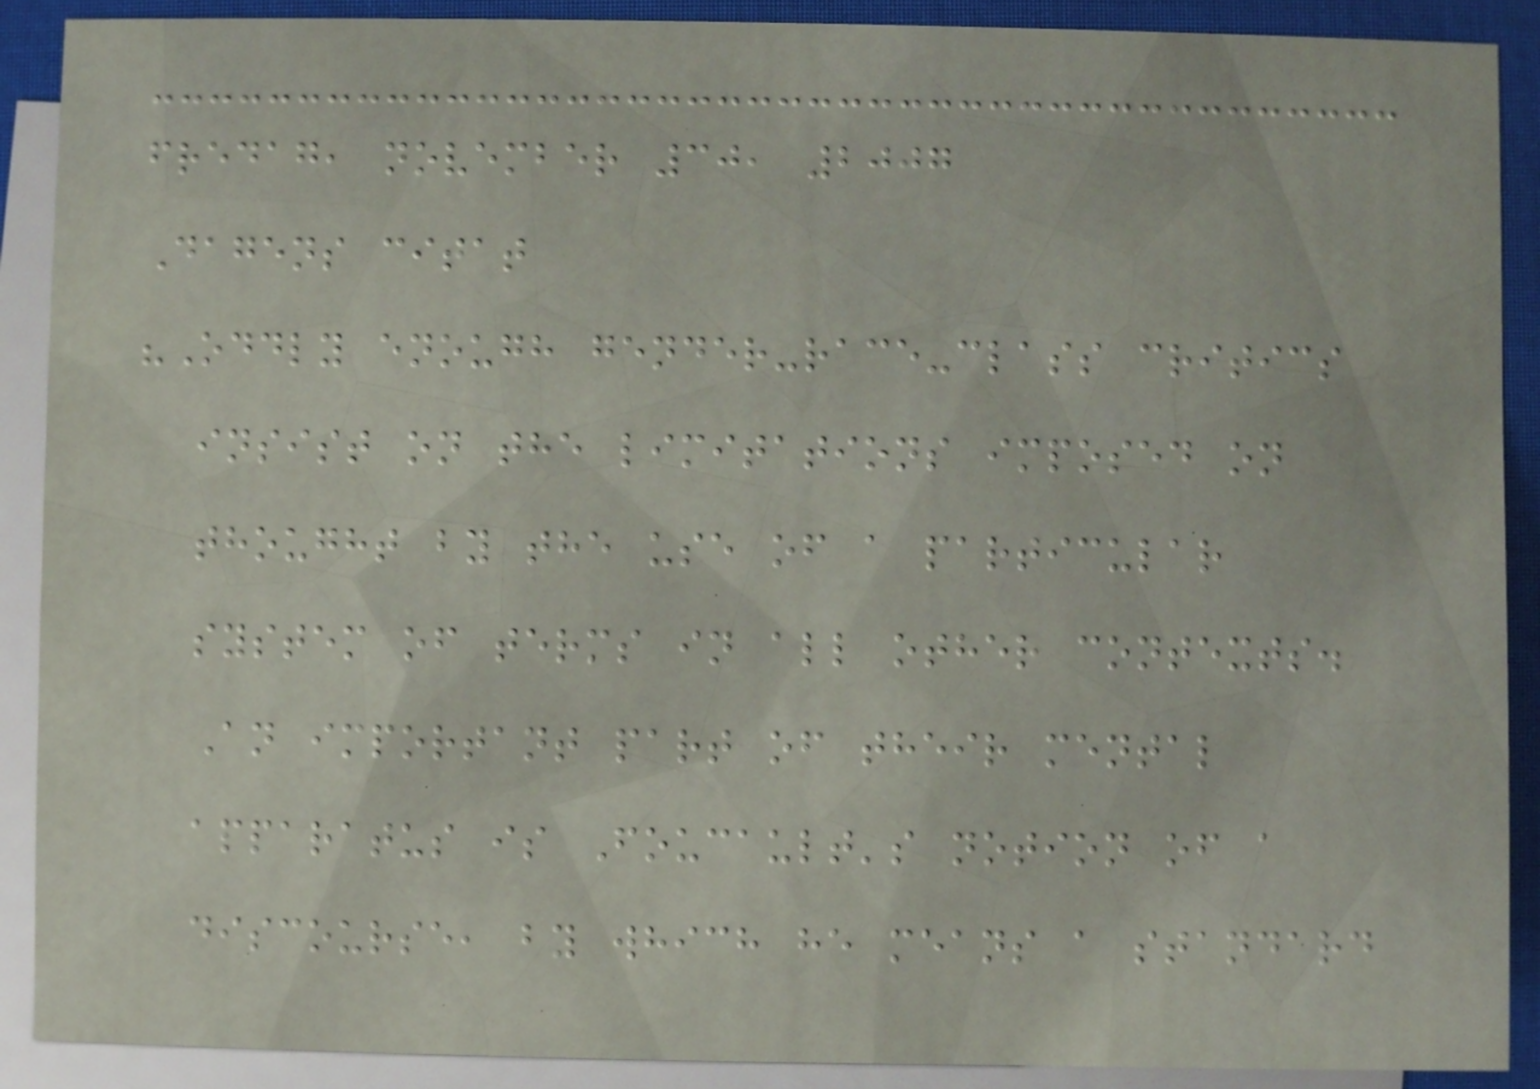fredag, november 30, 2007
Dagens citat
"Oddly enough gender-race-class critics
insist on the limitations imposed on
thought by the use of a particular
system of terms in all other contexts.
An important part of their mental
apparatus is Foucault's notion of a
discourse, by which he means a standard
